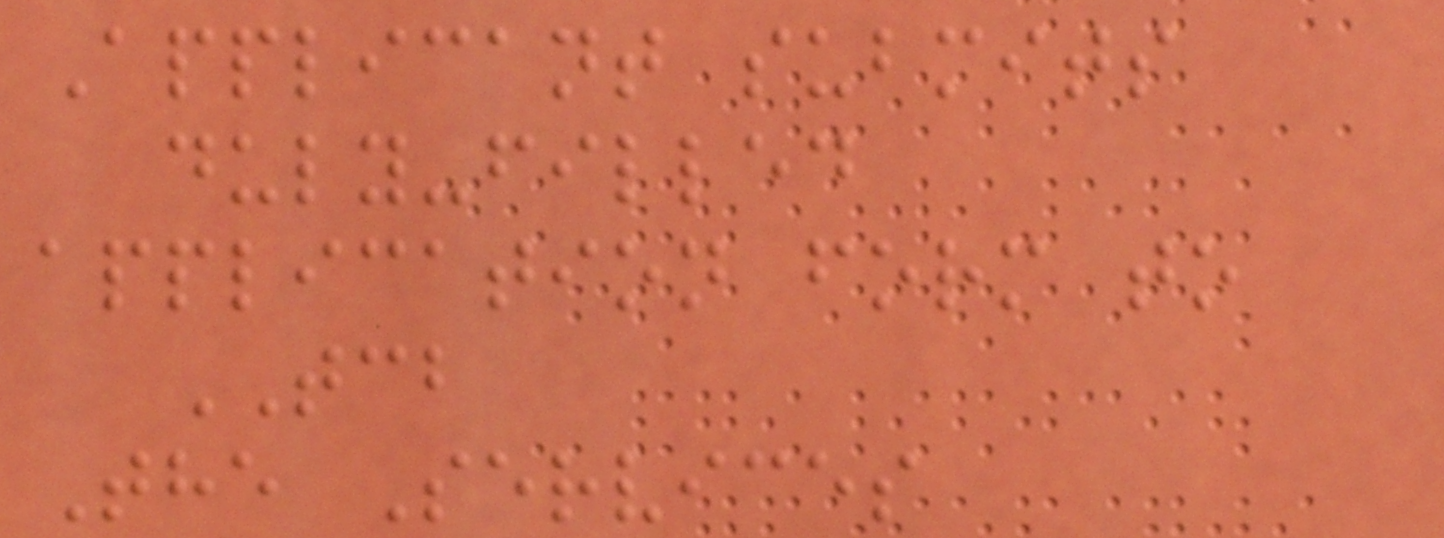Applicant submits
duly-filled
application form to
TCB
The Services
